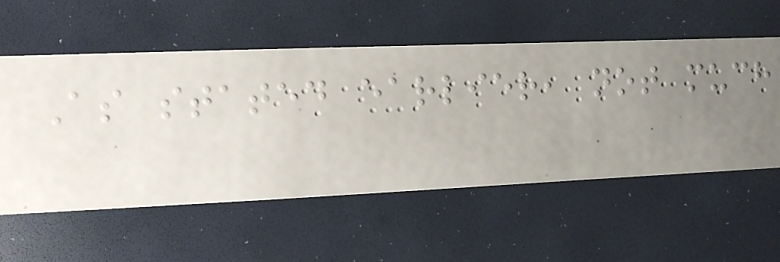As stated earlier, not much
